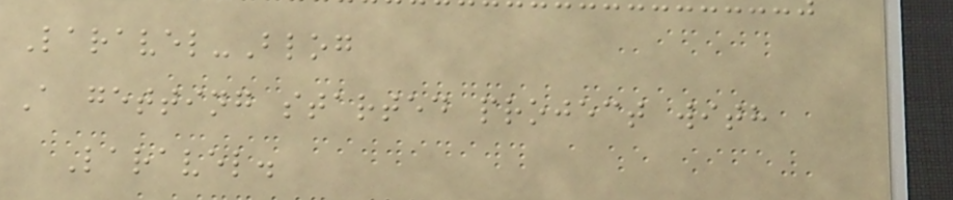Laravel-Blog
A getting started project with
Laravel.
